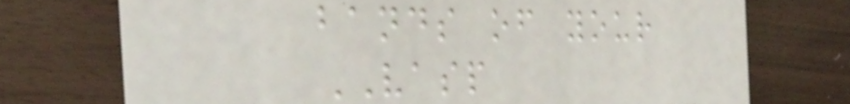bands of your
VASP
